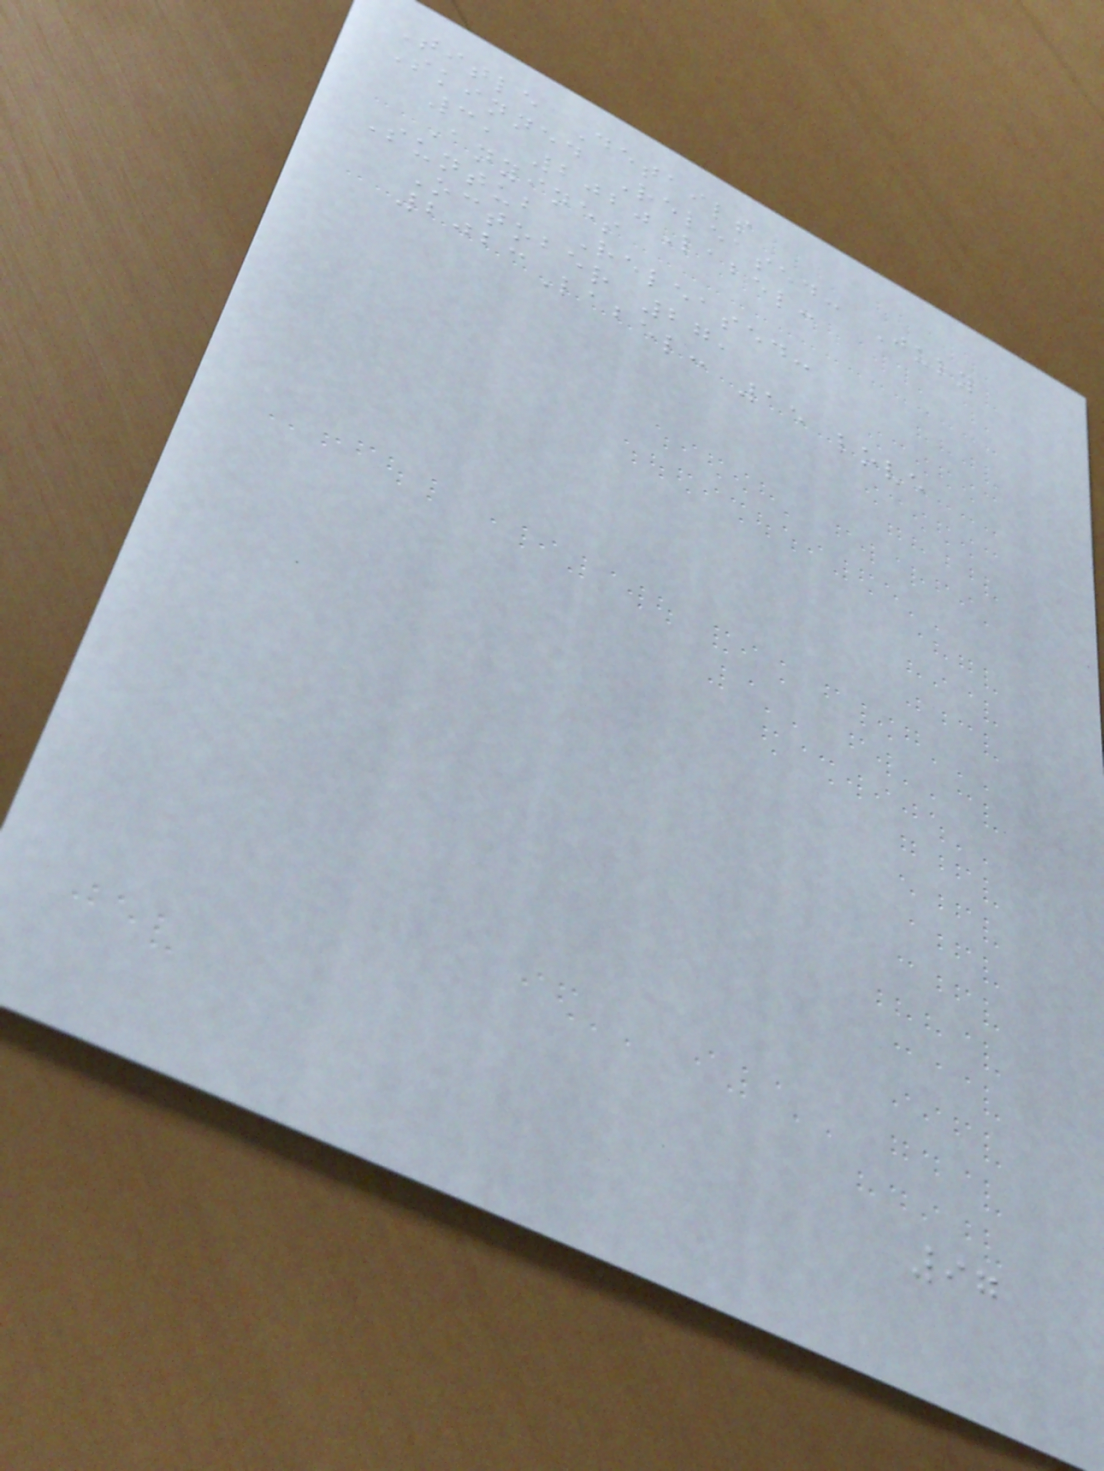Title Details
Skinned Released: July
3, 2020Label:
Anyines
Suntub Released:
October 27,
2023Label: 15 love
97
